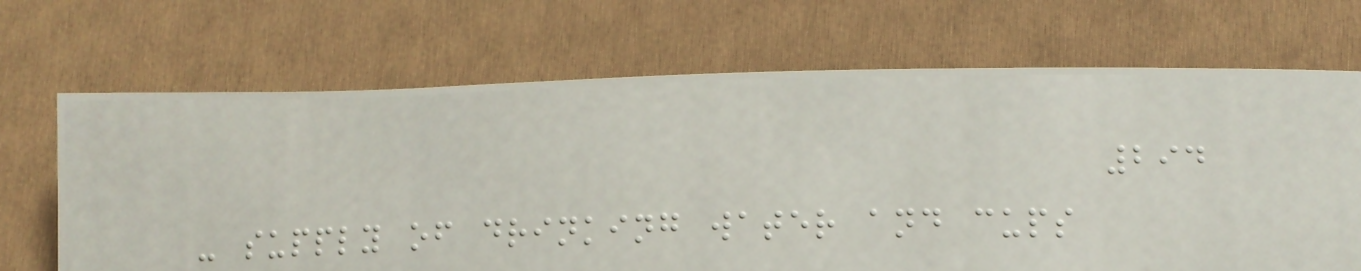294
- supply of drinking water and cups
